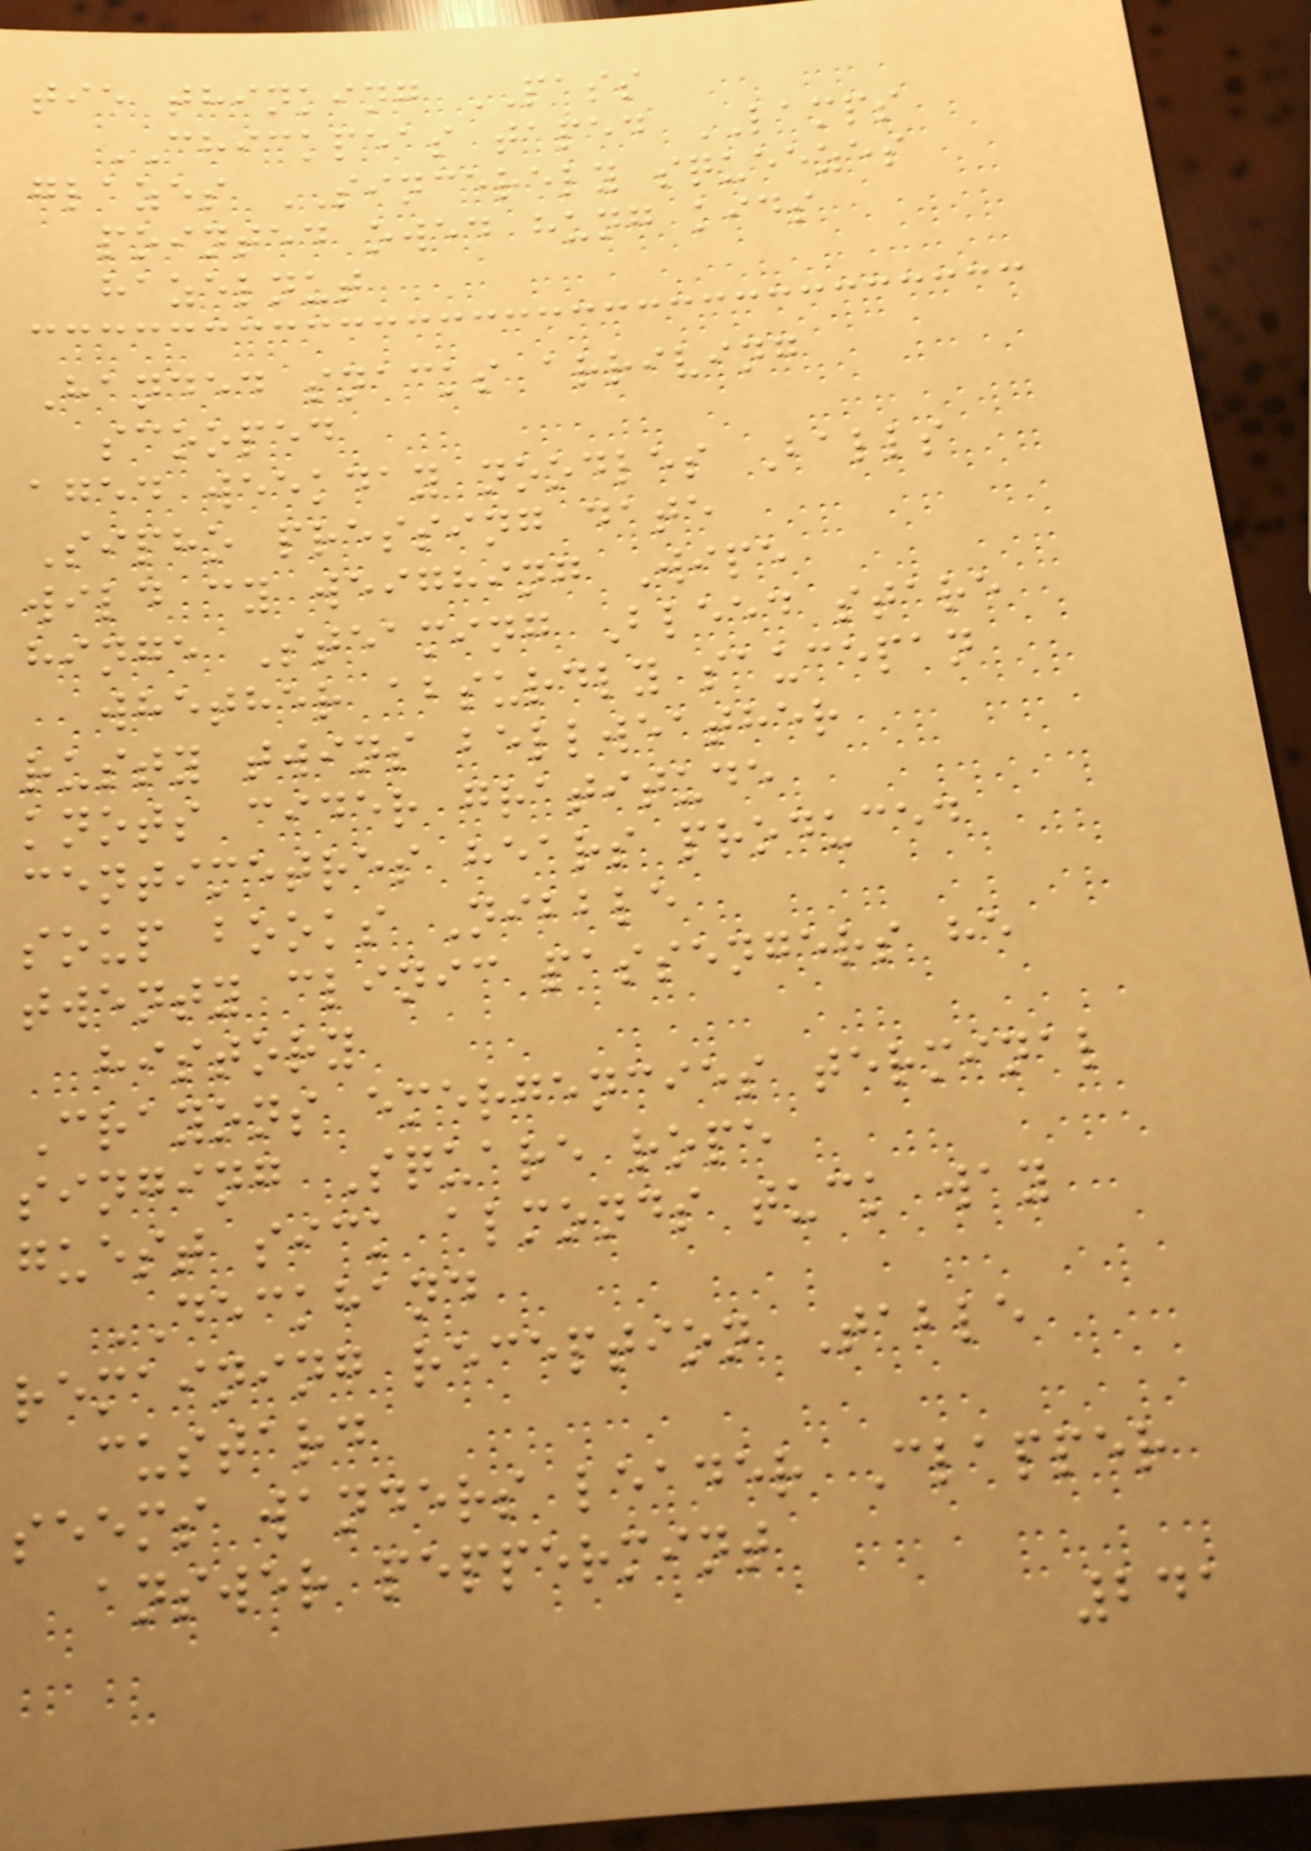tie thinking PASS
CHICKPEAS taped LAMPS
glazes SINCERELY squeezes
pointed owed hung kids
hazelnut
Handed snacks arriving
scooped
aged weekday noodles Balls
Sipho pressing date
wild cy weighing Wipe
hinge Steaming Bleed stare
whether absurdly saucepan
rusty twins bellweather
knots cider gratitude
centimetres hears produced
soup books Nibble
twenty clinic passengers he
history
Crayons emergencies terminal
singing Square rope
guest sick almonds tuck way
DECKHAND
remaining reception Table
custard
seems wanders leader Clapper
answer peppermint
241
